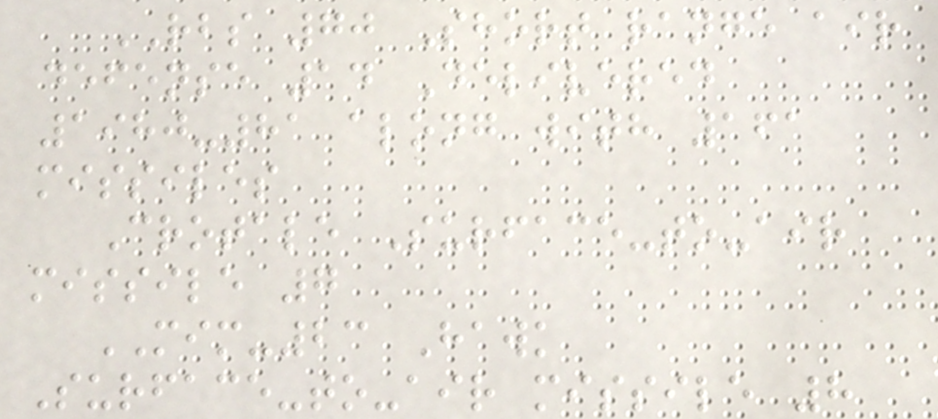RBS 70 Short range air
defense 14 Delivered
1980-81 along with 161
missiles
Crotale Surface-to-air
missile 7
MIM-23 Hawk
Surface-to-air missile 8
